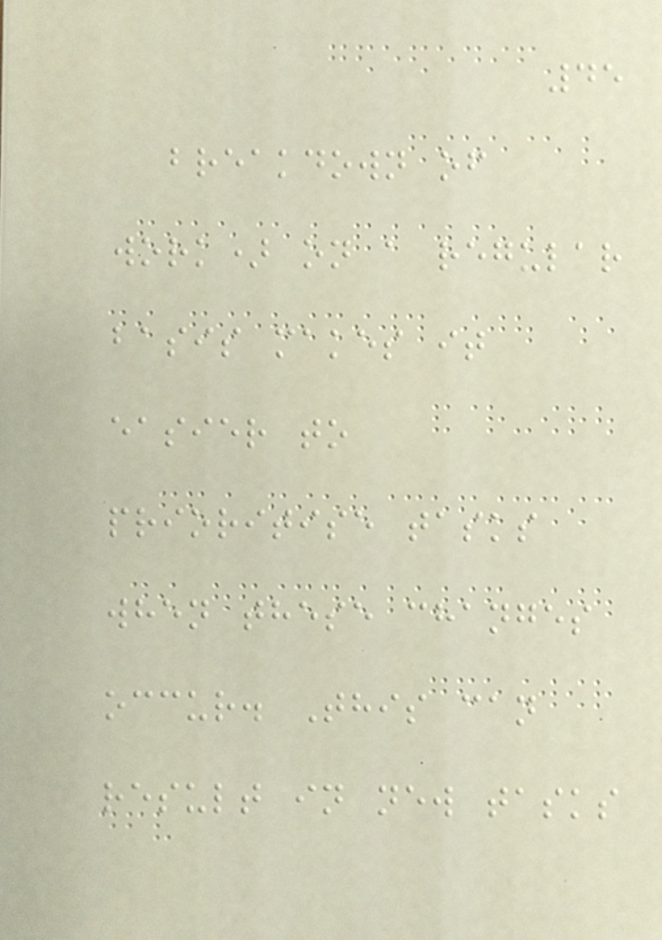45
breakdown of
work) on a regular
basis makes it
easier to
prioritise tasks
when these changes
occur. This can
result in new tasks
